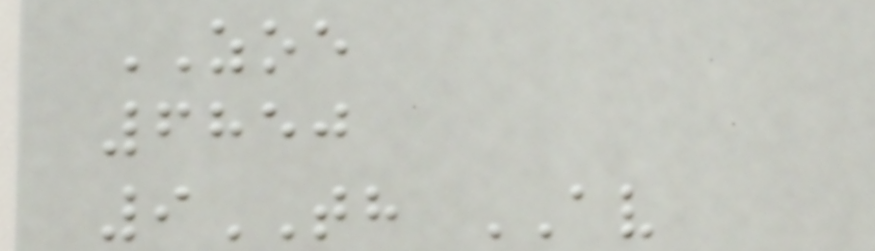ZOE
6850
9TH AV
